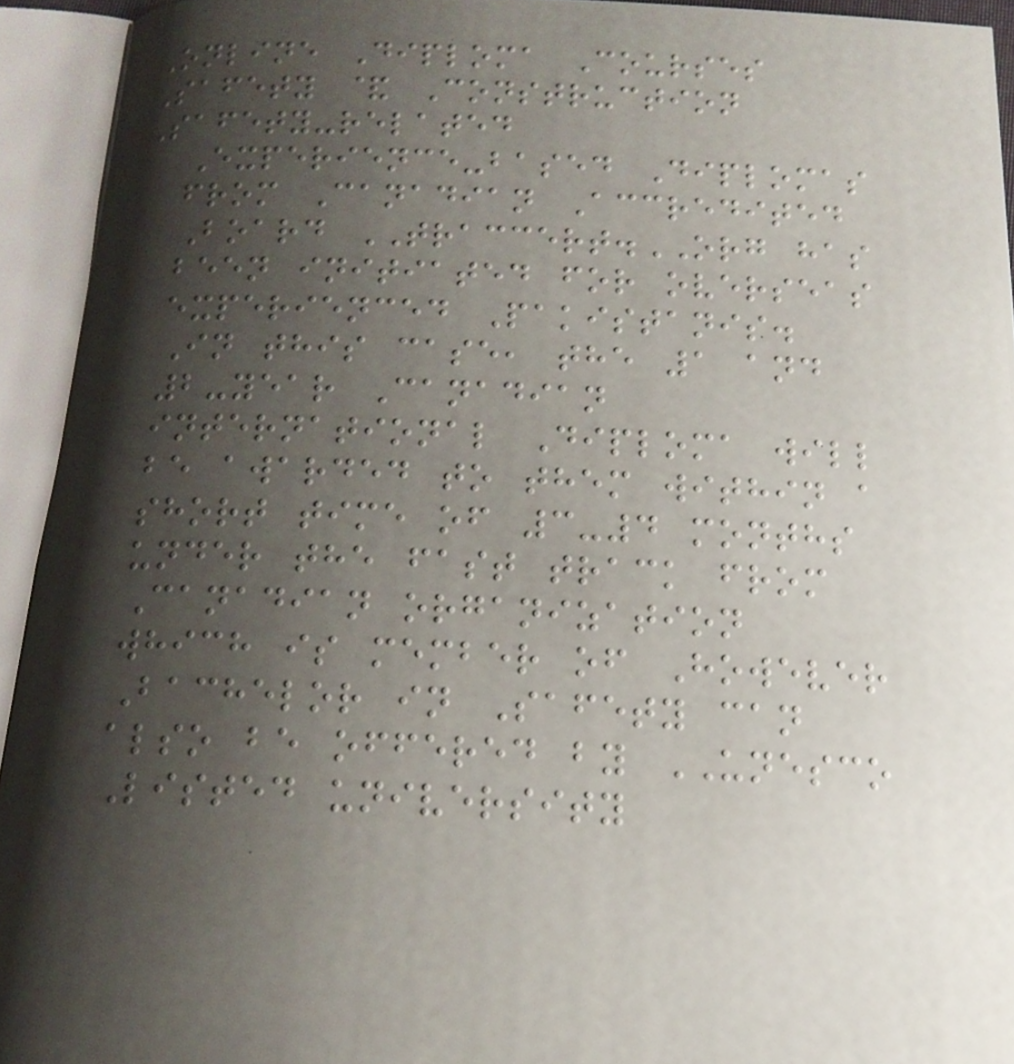Online Diploma Courses
Safety & Construction
Safety-related
Experience-based Diplomas
from Canadian Accredited
Board TRACCERT.ORG has
been initiated for overseas
experienced Pakistanis.
In this case, the 1 and
2-year Canadian
international Diploma will
be awarded to them within a
short time of 3-4 months
under the fast track from
Canadian organization
which is member of However
Bachelor in Safety can
also be offered by UNESCO
Listed university
